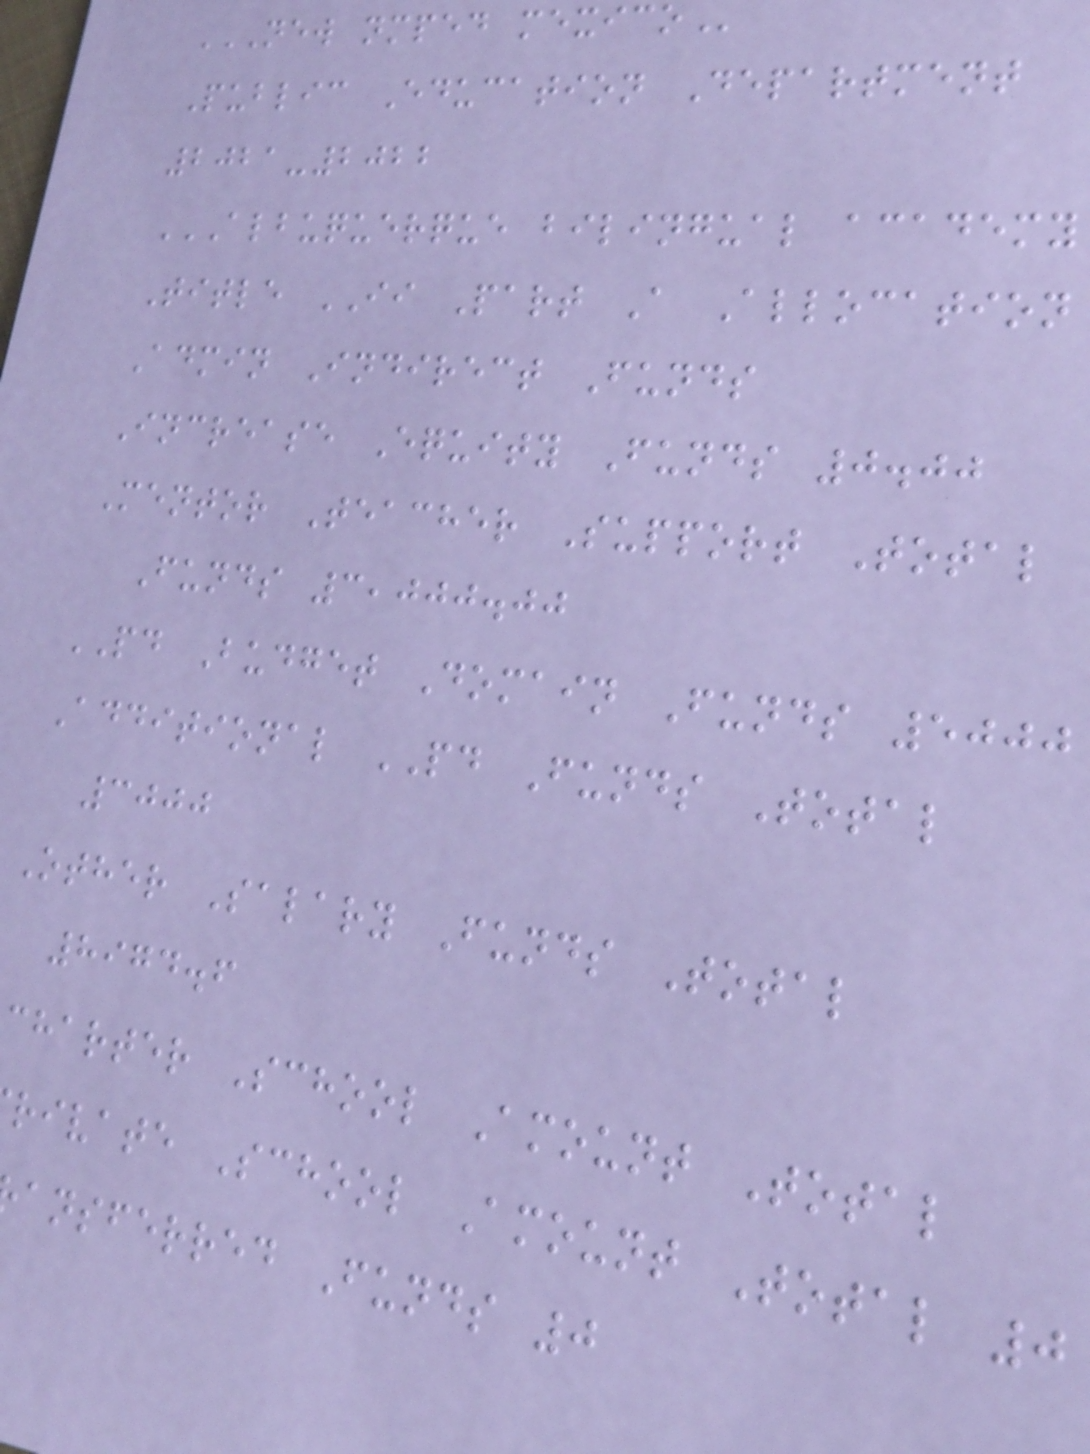Public Education Department
2021-2022
Title II Part A Allocation
Admin Indirect Funds
Increase Equity Funds 0.00
Mentor Teacher Support Total
Funds 3,000.00
PD Budget Domain Funds 5000
Additional PD Funds Total
3000
Other Salary Funds Total
8974.6
charter School Amount Total
rivate School Amount Total 0
ansferred Funds 0
